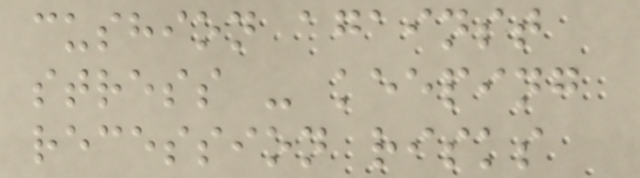cushion against
stress - keeping
recession risks
